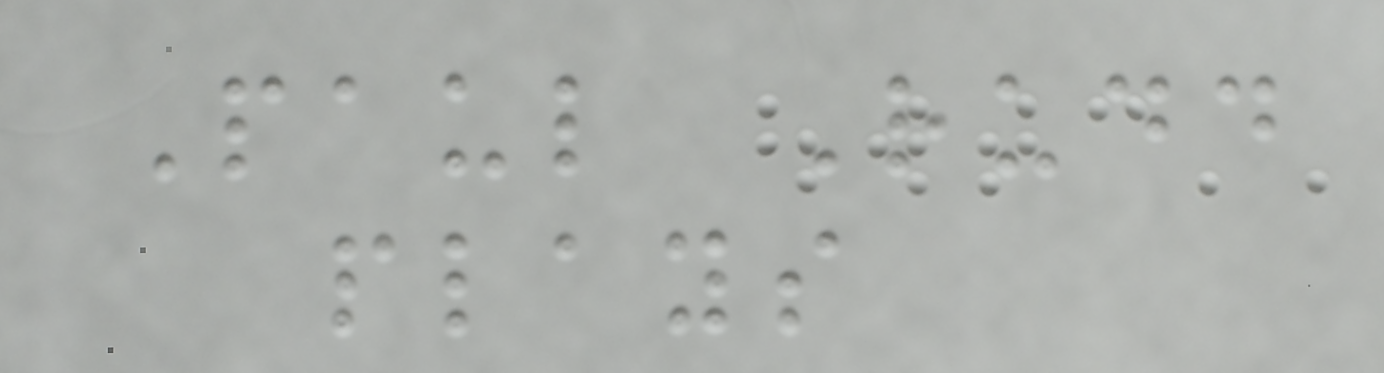Paul Rudd
plays
